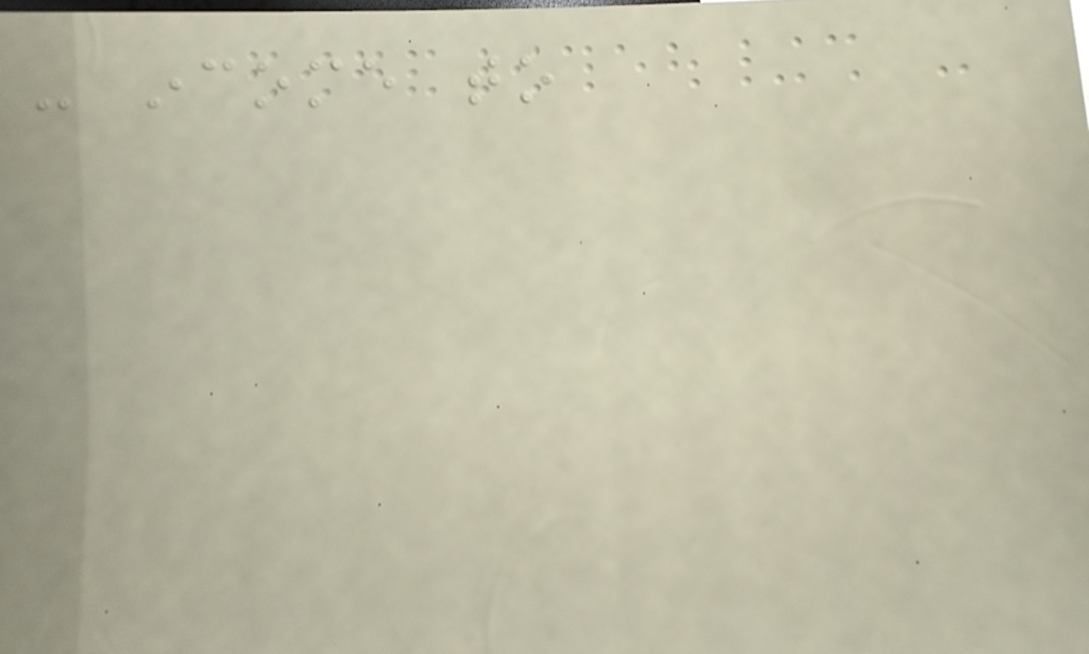- income to
